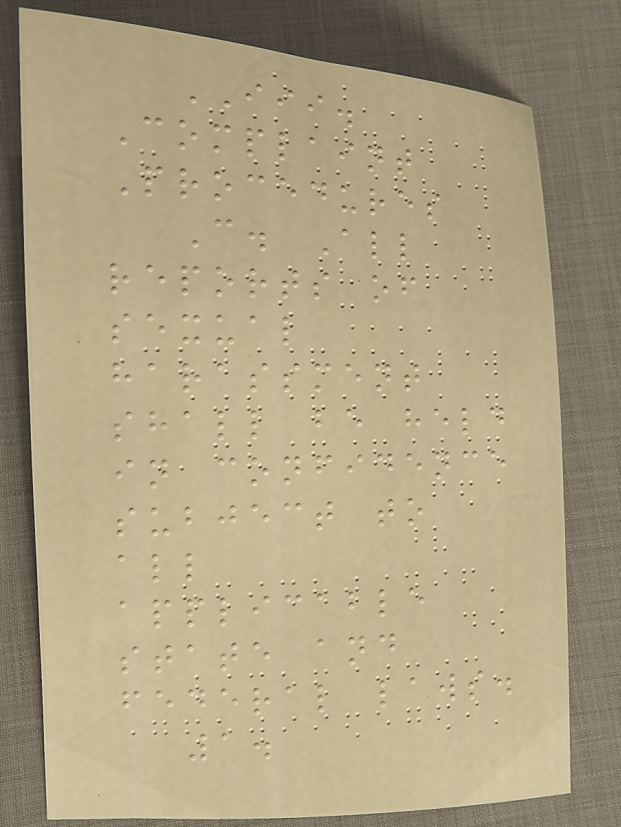III.
Complaint
Procedures
C. All
reports of
sexual
harassment
shall be held
in confidence
subject to
all
applicable
state and
federal laws.
1.
